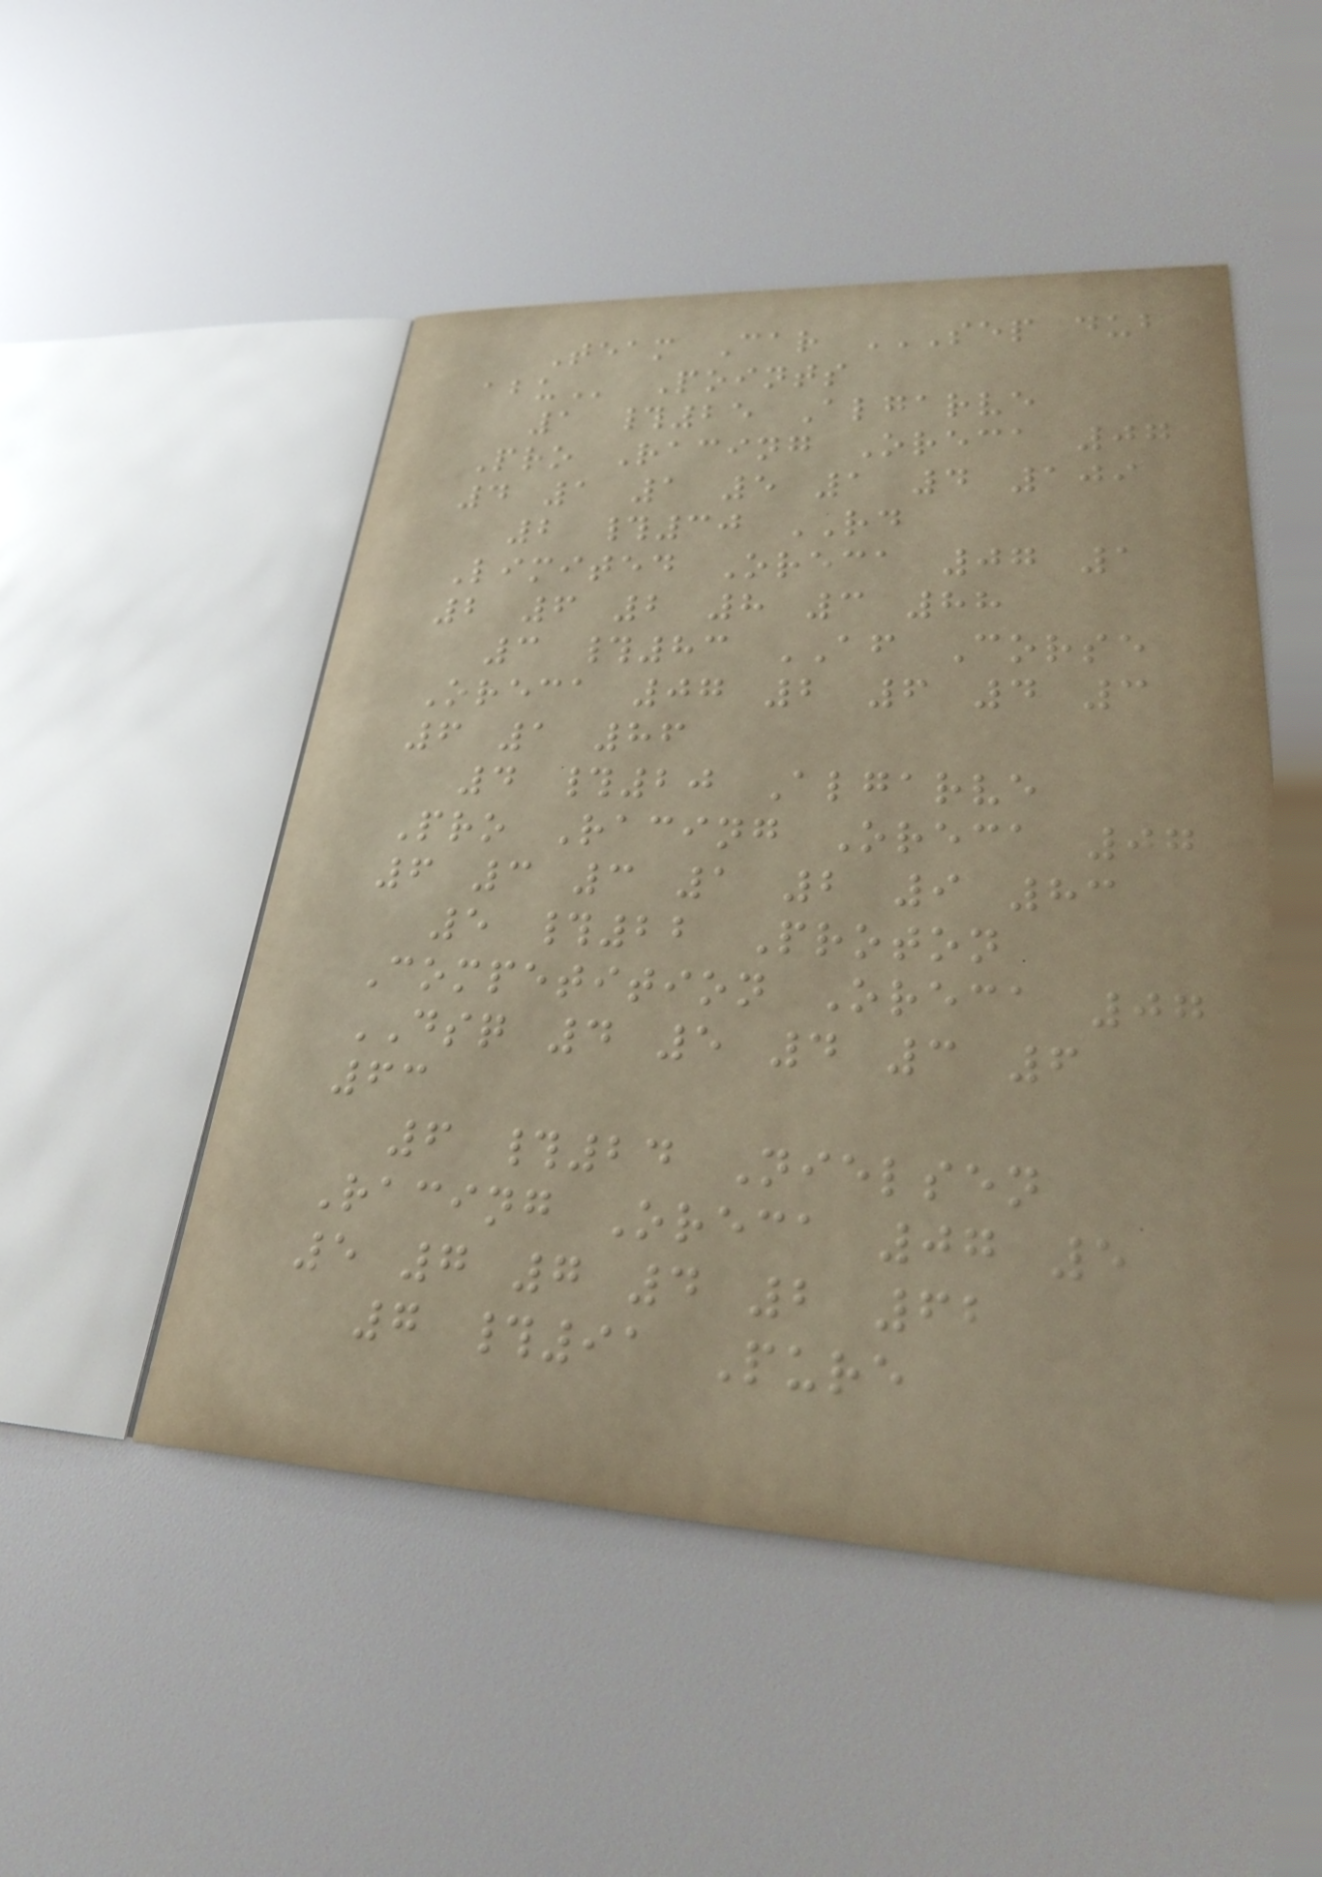Team Car SEP DUB
ABU Points
1 #25 Algarve
Pro Racing Oreca 07
4 1 1 5 1 4 109
2 #30 RD
Limited Oreca 07 1
2 6 2 8 3 88
3 #83 AF Corse
Oreca 07 2 6 4 3
6 1 86
4 #20 Algarve
Pro Racing Oreca 07
6 3 3 1 2 9 83
5 #22 Proton
Competition Oreca 07
DSQ 4 5 4 3 6
63
6 #24 Nielsen
Racing Oreca 07 5
5 7 7 4 2 62
7 #91 Pure
